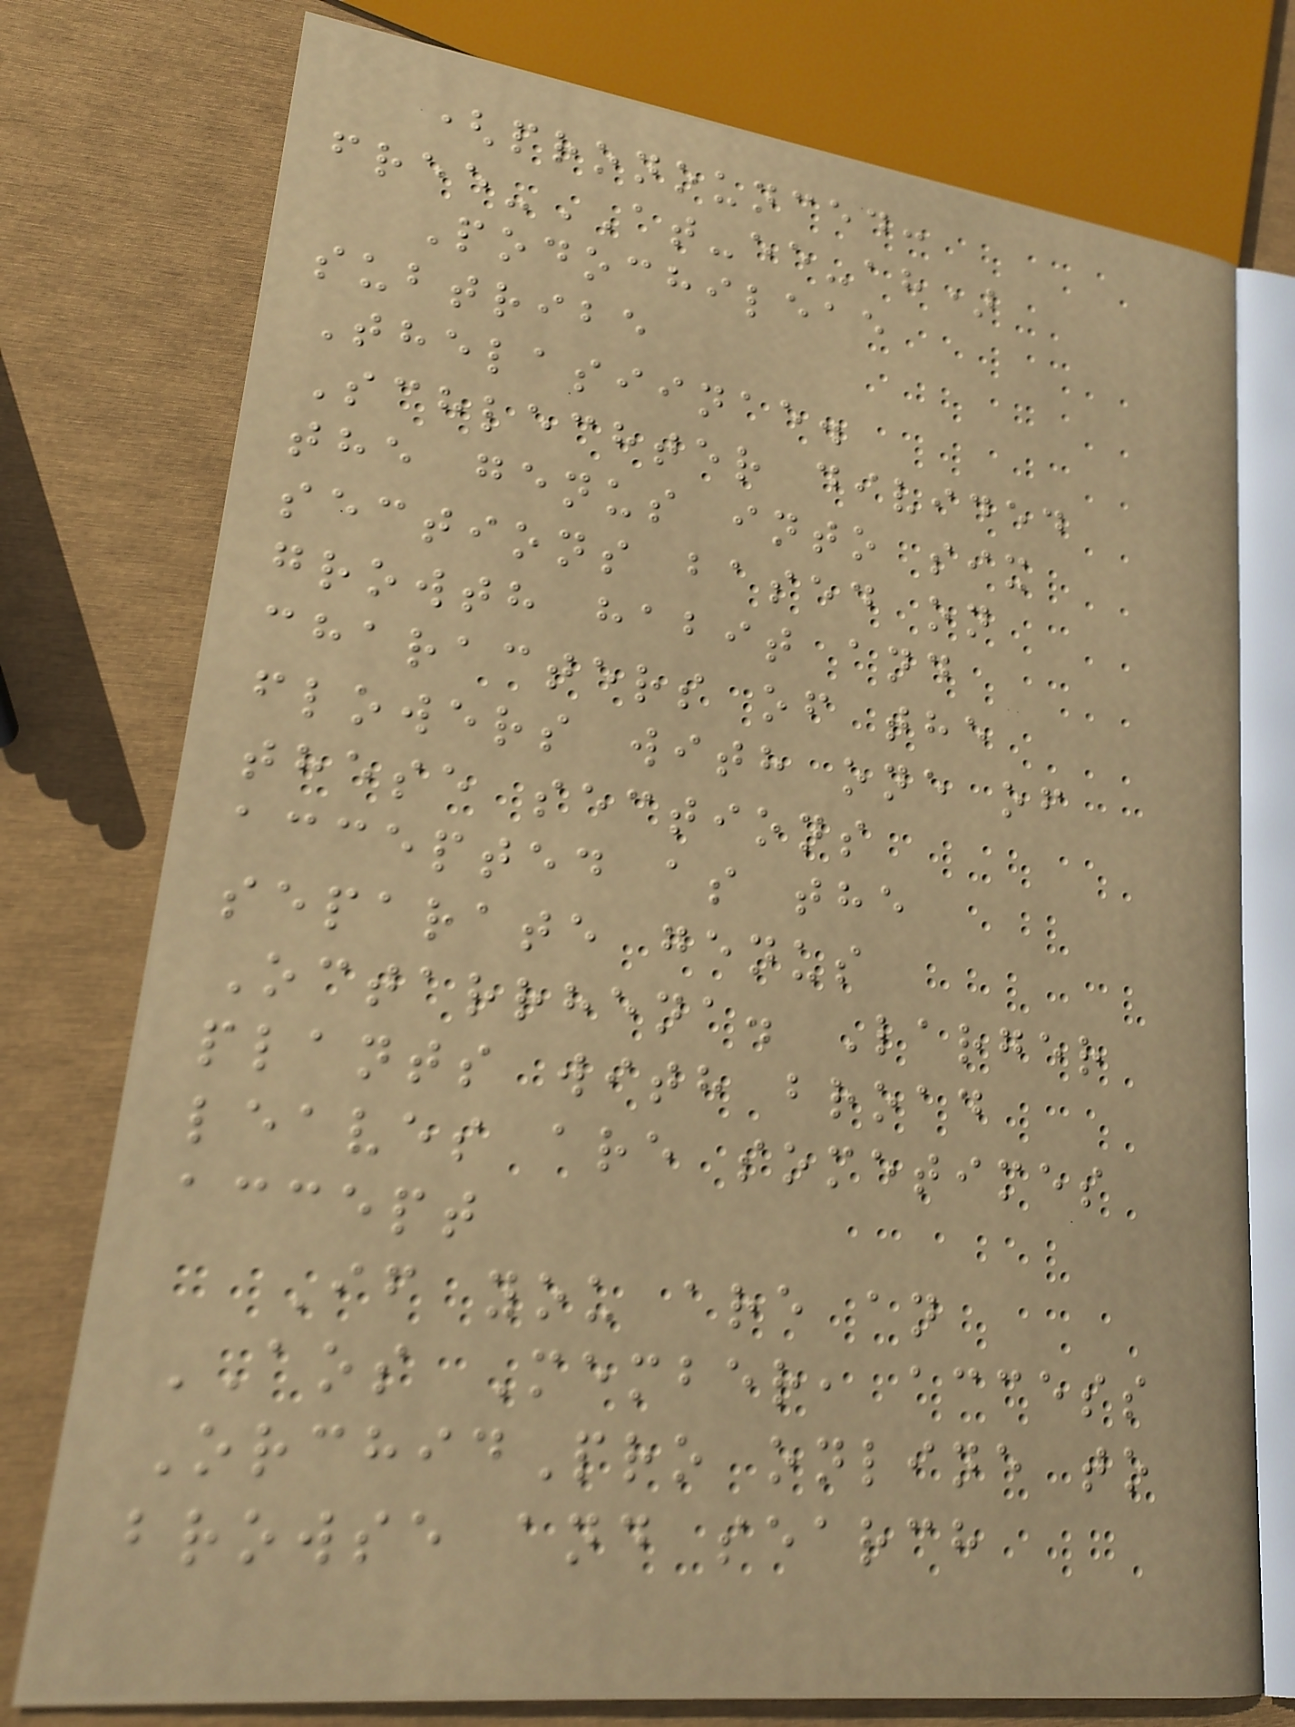(pronounced:
free-AT-ee-ah)
Podochileae
subtribe
Thelasiinae.
Schlechter divided
the genus into six
sections based on
growth habit and
characters of the
flowers with one of
these sections
accepted as the
separate genus
Octarrhena. Larger
plants with broad
leaves are sometimes
accept
If you are an
AOS Member, access
OrchidPro online to
browse and search
